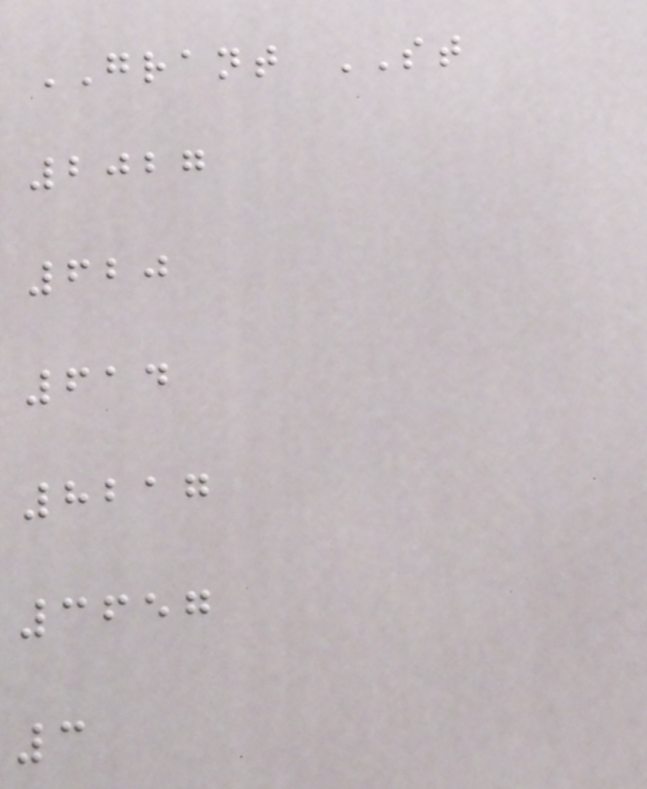GRANT ST
2027
620
614
8217
3657
3
